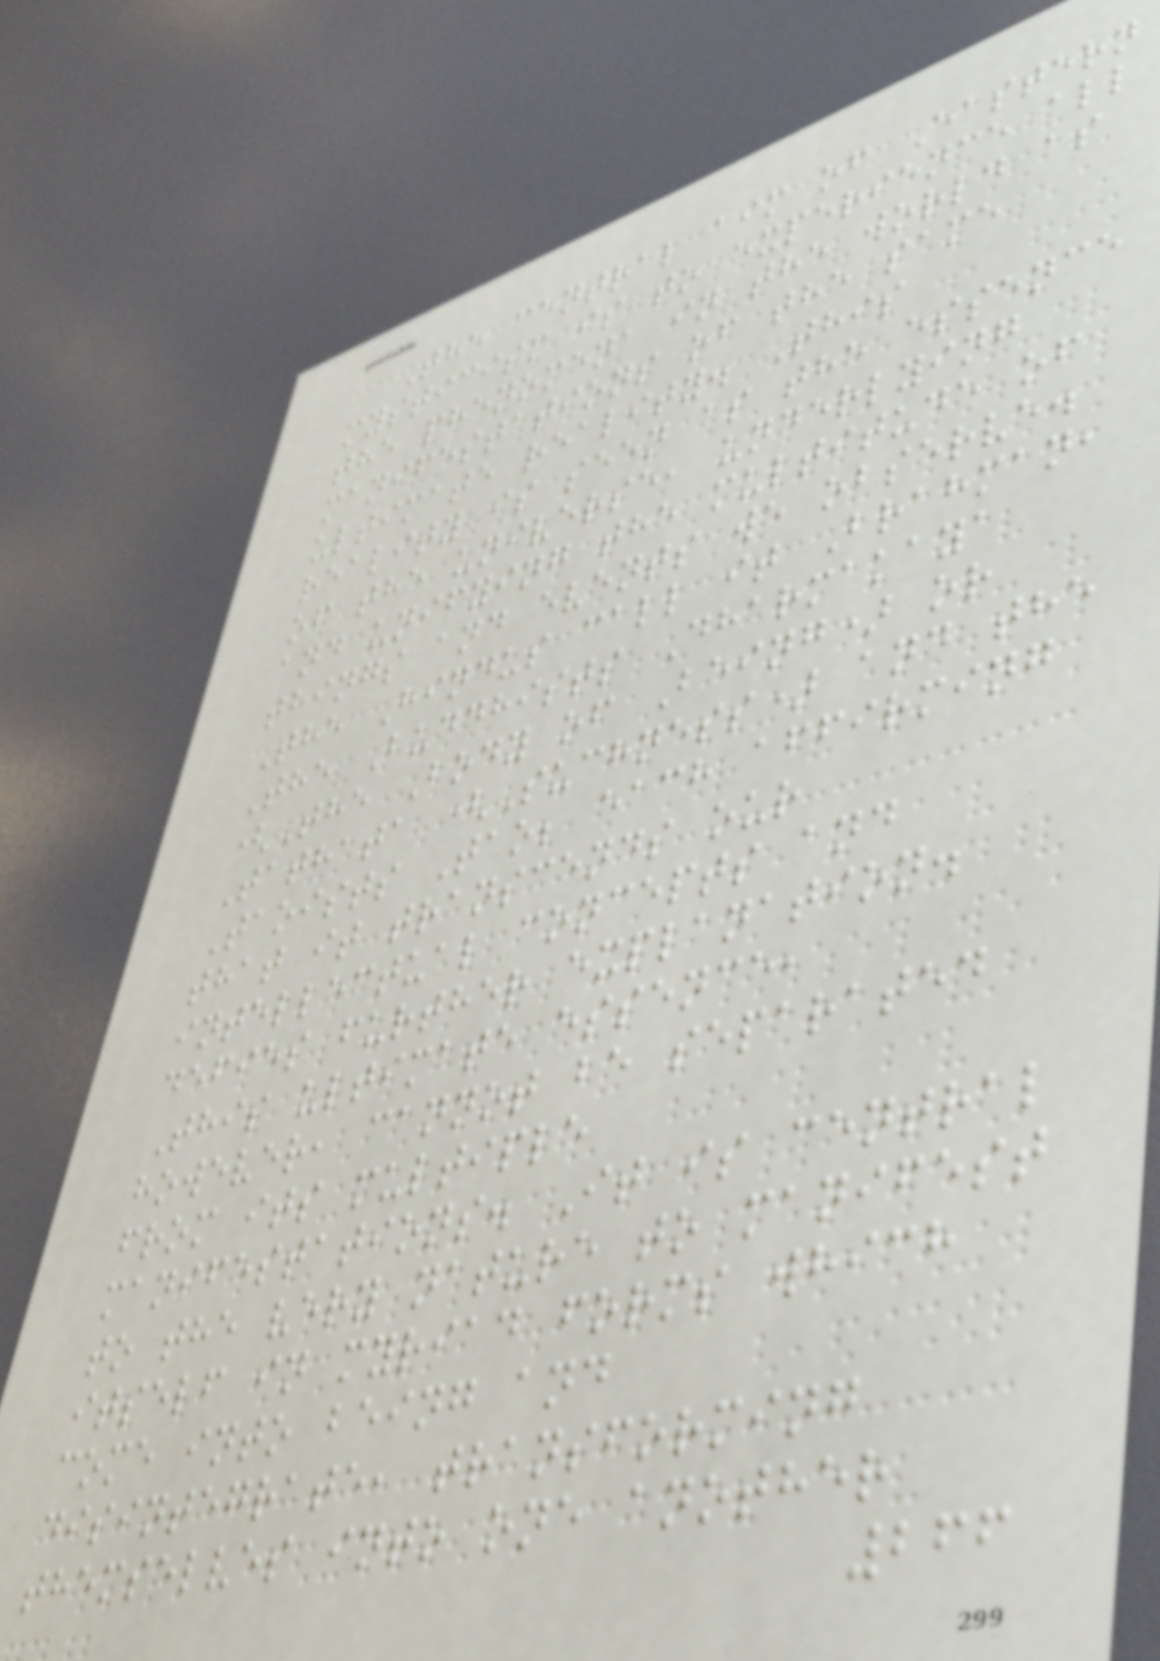The central aim of Eastern
mysticism is to experience all
the phenomena in the world as
manifestations of the same
ultimate reality. This
reality is seen as the essence
of the universe, underlying
and unifying the multitude of
things and events we observe.
The Hindus call it Brahman,
The Buddhists Dharmakaya
(The Body of Being) or
Tathata (Suchness) and the
Taoists Tao; each affirming
that it transcends our
intellectual concepts and
defies further explanation.
This ultimate essence,
however, cannot be separated
from its multiple
manifestations. It is central
to the very nature to manifest
itself in myriad forms which
come into being and
disintegrate, transforming
themselves into one another
266
